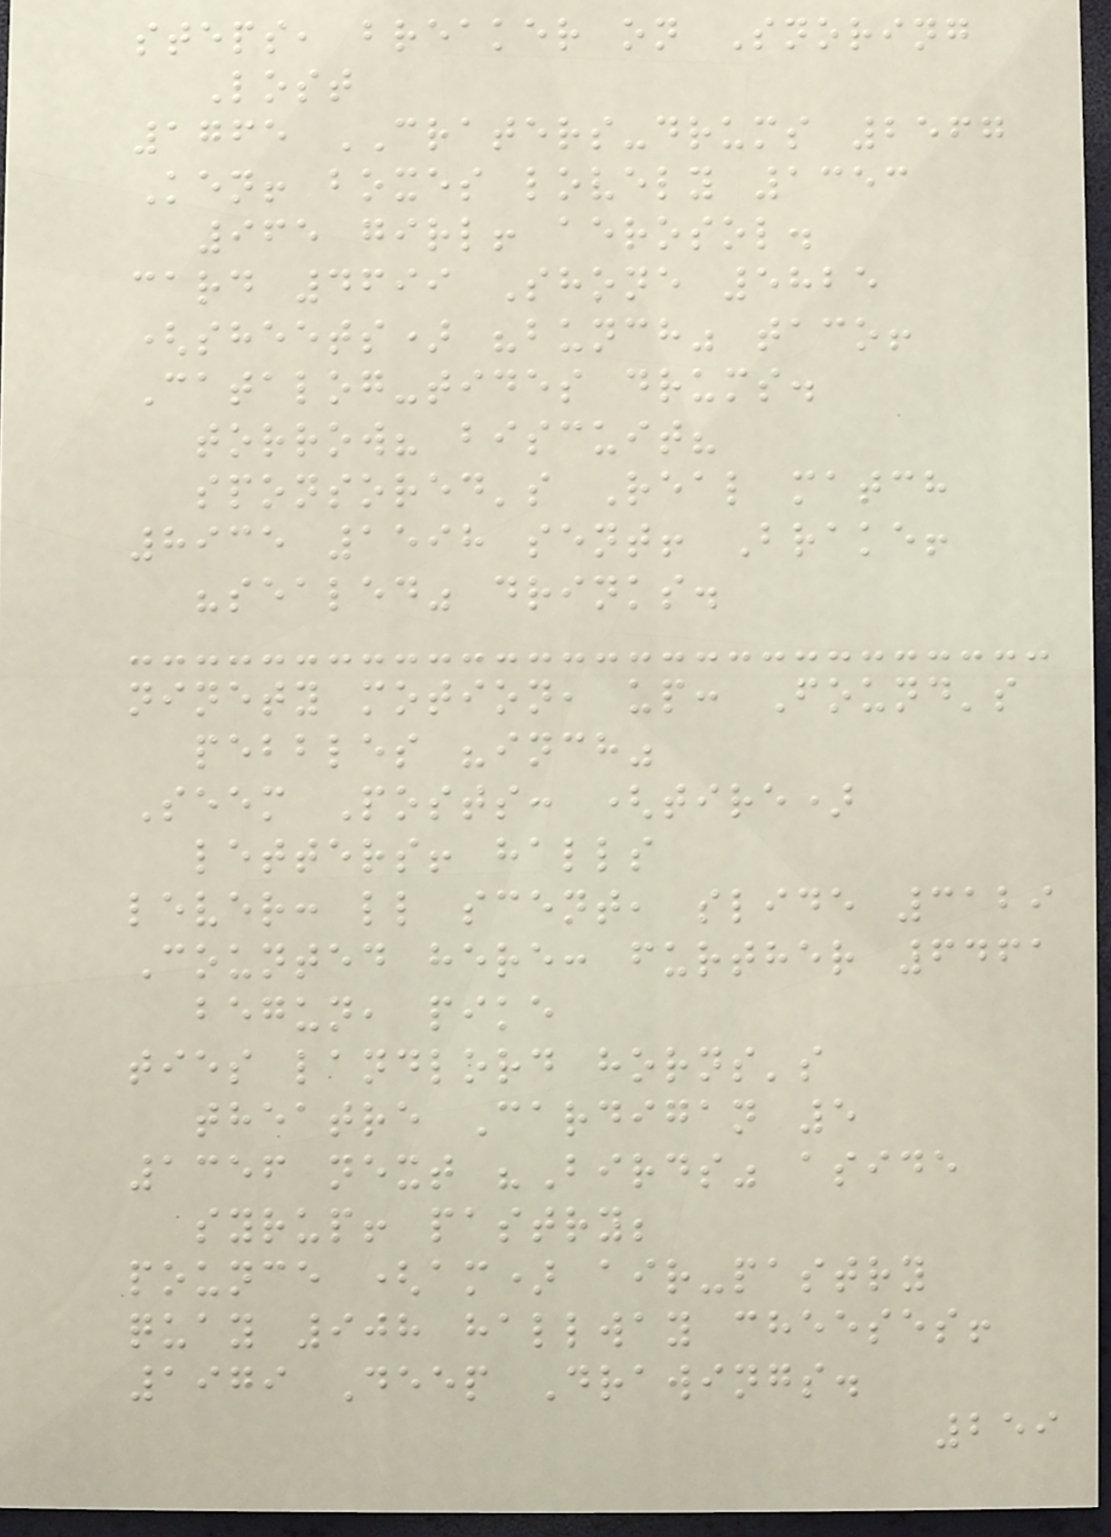steps, breaker on Snoring
Lost
1765 CRATERS-drums 2567
Ken! boxes lovely 1353
965 girl! aerosol.
card 4699 Shone 5825
(sheets) "bunch" taco!
Catalog-tides drums.
torrow? biscuit?
sponsored's Real match
8935 1598 sent! Brake!
"sealed" drinks.
ninety motion, up: Found's
pebbles "inch"
Seem Posts: (tire)
letters! halls
lever: ll scent, slide 3129
Counted here: further 6461
begun, pike
ties landlord horns's
theatre Cardigan 5
1356 next "Birds" aside
syrup! pastry;
pounce (am) air-pastry
quay 908 hallway cheeses!
1979 Deep Drawings.
259
